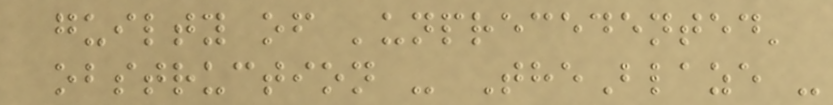guilty of 'unprecedented'
obstruction - TheBlaze -
